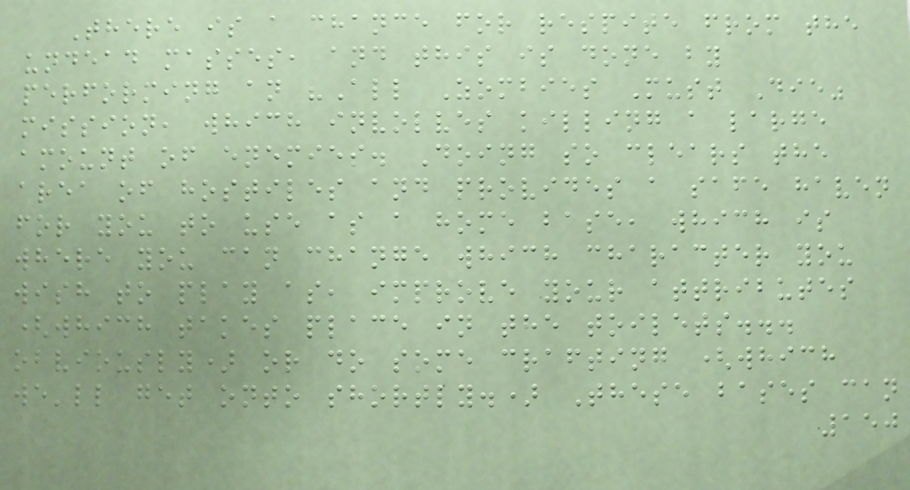There is a chance for respite from the
undead masses, and this is done by
performing an "All Zombies Must Die"
mission, which involves killing a large
amount of enemies. Doing so clears the
area of hostiles and provides a safe haven
for you to use as a home base, which is
where you can change which character you
wish to play as, improve your attributes
(which takes place in the toilets...
obviously) or do some crafting (which
we'll get onto shortly.) These bases can
150
